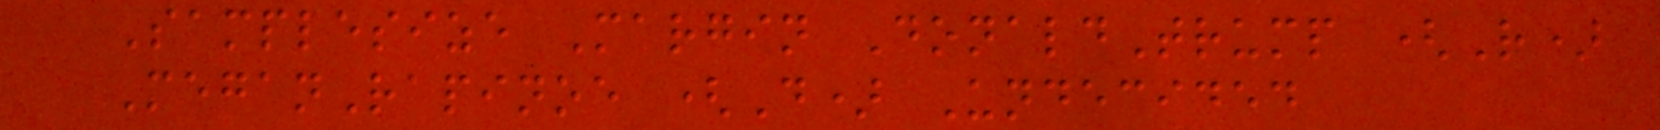Samplesize Margin DonaldTrump (R)
MeganRapinoe (D) Undecided
